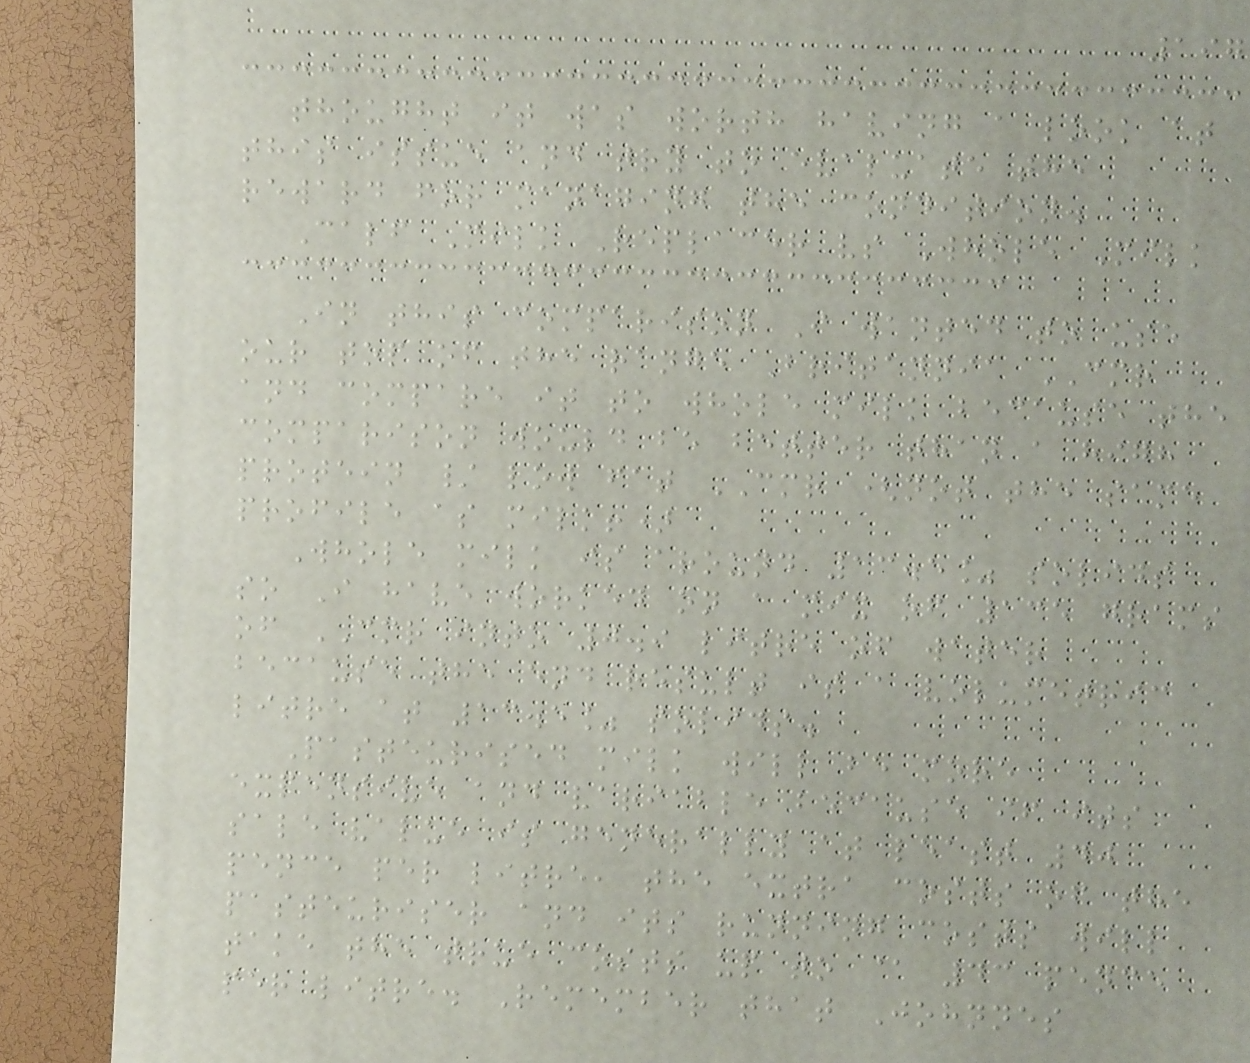197
thought it was worth having a look at
this issue and try to evaluate the
reward for managing the condition.
Calf Milk Replacer vs Whole Milk
In this comparison I wanted to use
our top of the range Britannia CMR
and compare it to whole milk because the
comparison would be better than a high
protein / low fat CMR (not the same
profile as milk!)
Whole milk is around 13.5% solids
so I have worked on a mix of 135 grams
of CMR into 0.9 litre of water
because the end result is a volumetric
litre at 13.5% solids.
Pasteurised milk will be more
expensive and variable because if its
sale value is generally at least 40
pence per litre, the extra costs of the
pasteuriser and its running costs will
take the true costs up to @ 43 pence
per litre. Remember that Johnnes
